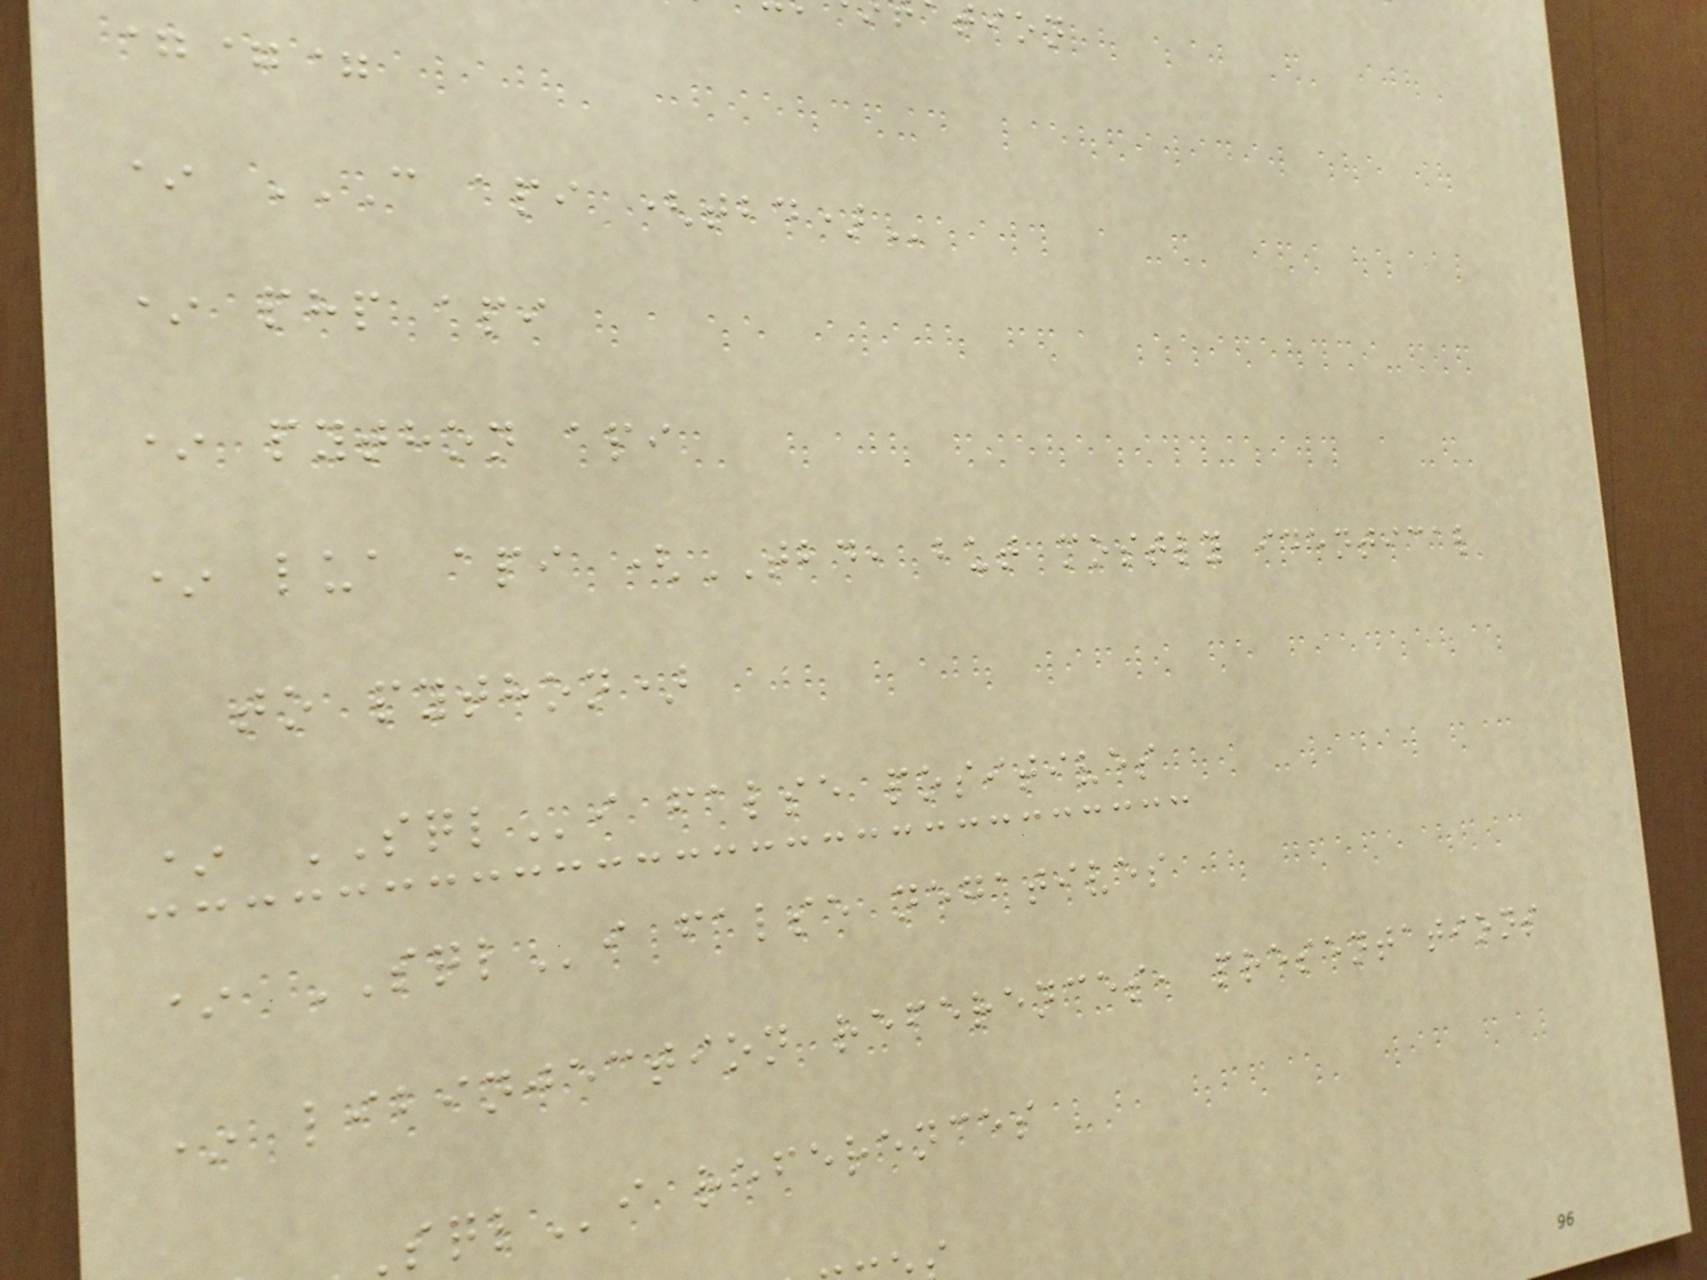===
* C API (TBD)
* php api
* python api
* lua api (TBD, but mostly identical
to python)
* SQLi false positives
* SQLi false negatives
* libinjection references, presentations
i references
